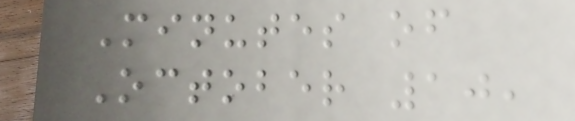Minutes of
October 10,
